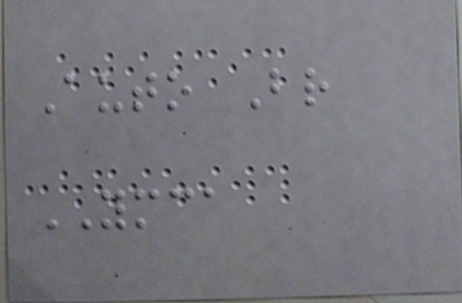Auto Br
YMCA
